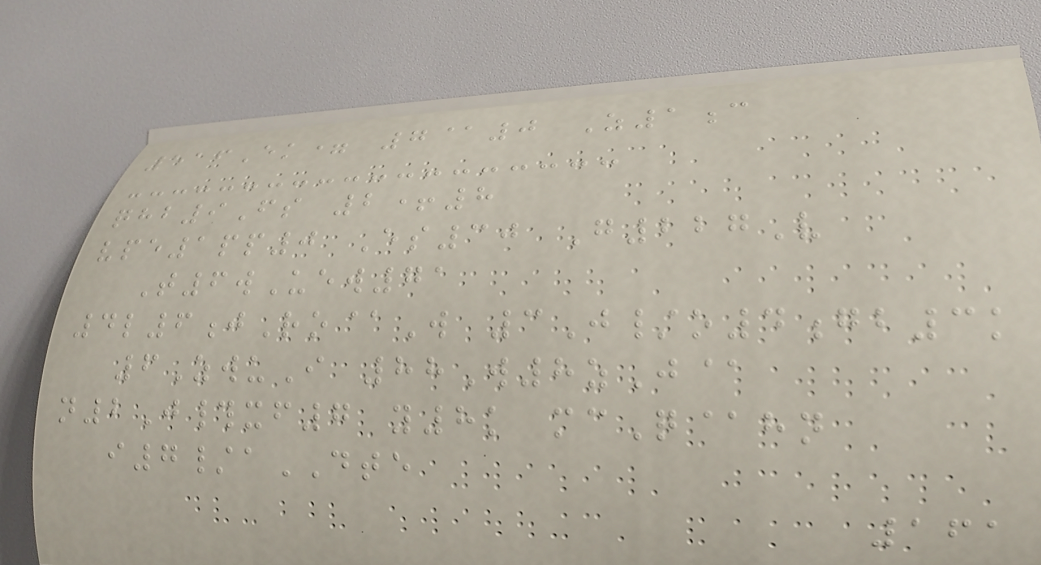516Ek= 7@0 Z1c
qhb9Fs 2+8
vpe1pp0 Es30 G227V
T6wUew71
4l6jRo@W 3J/o4gb3k
6ZwuI 88W8zJ@
n2J#xf7 y8k mcQ@hn
i7/aDTE
161
